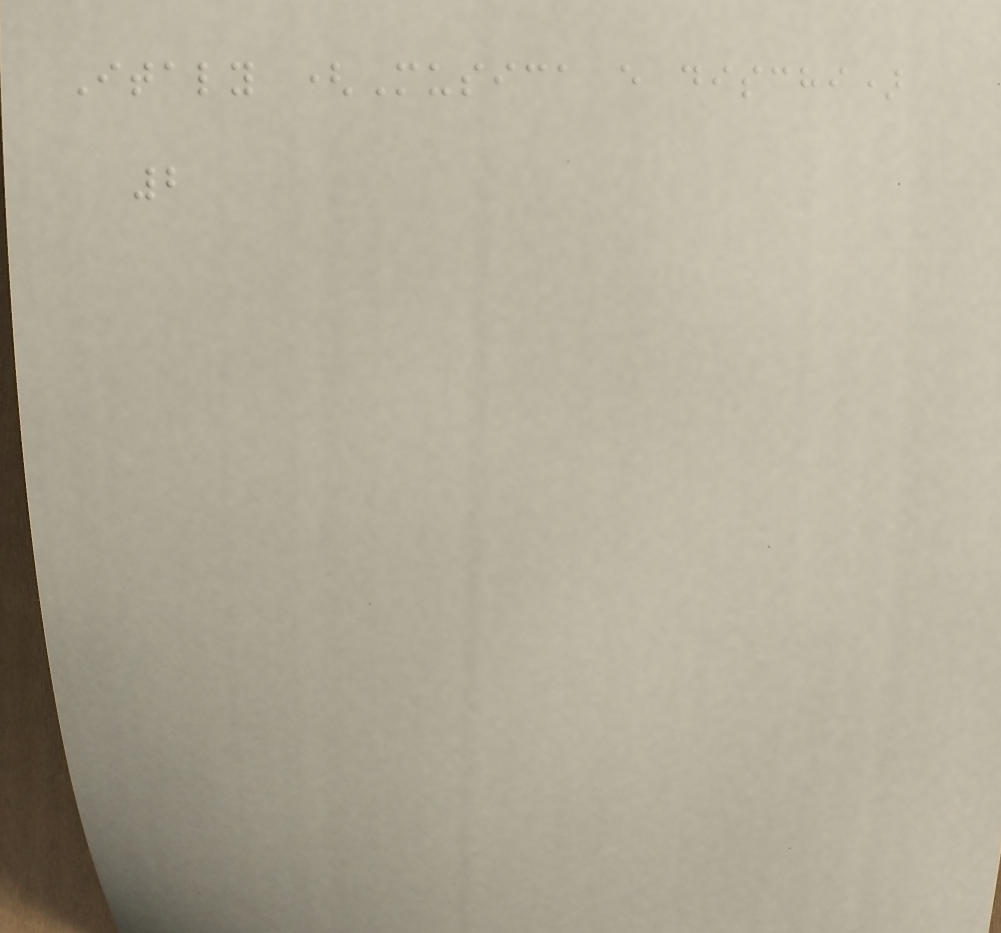Italy (Musica e dischi)
2
